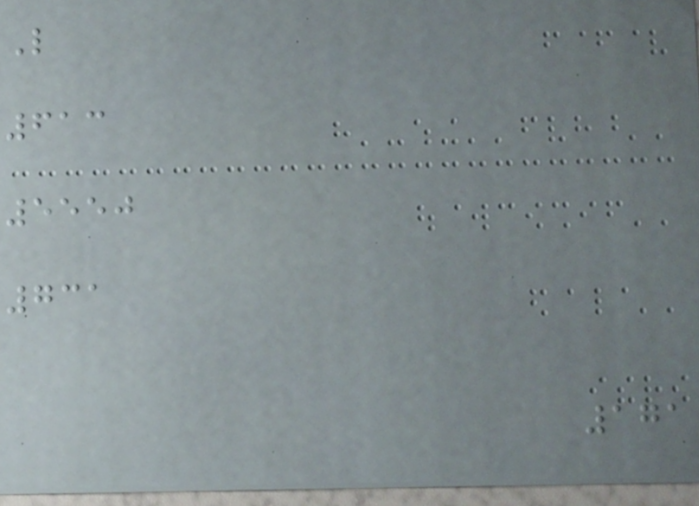L
613
5550
731
171
